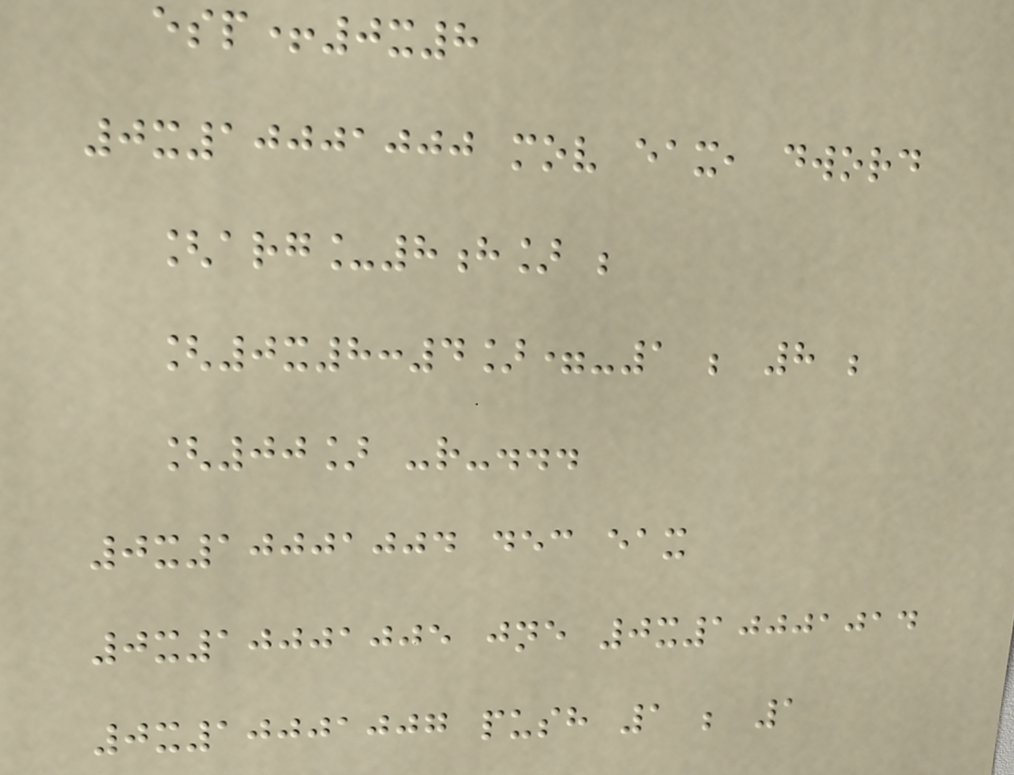esp+0x8
0x10001000 mov eax, dword
[arg_8h] ;
[0x8:4]=-1 ; 8 ;
[00] -r-...
0x10001004 dec eax
0x10001005 jne 0x10001014
0x10001007 push 1 ; 1
